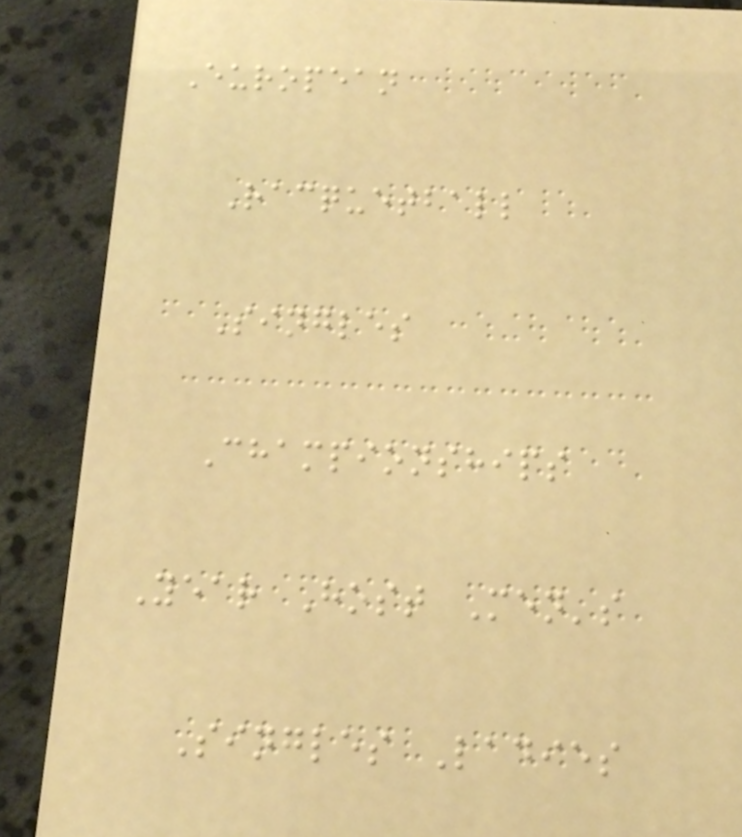European
Racquetball
Singles
Championships
Year Host Men's
Singles Ladies
